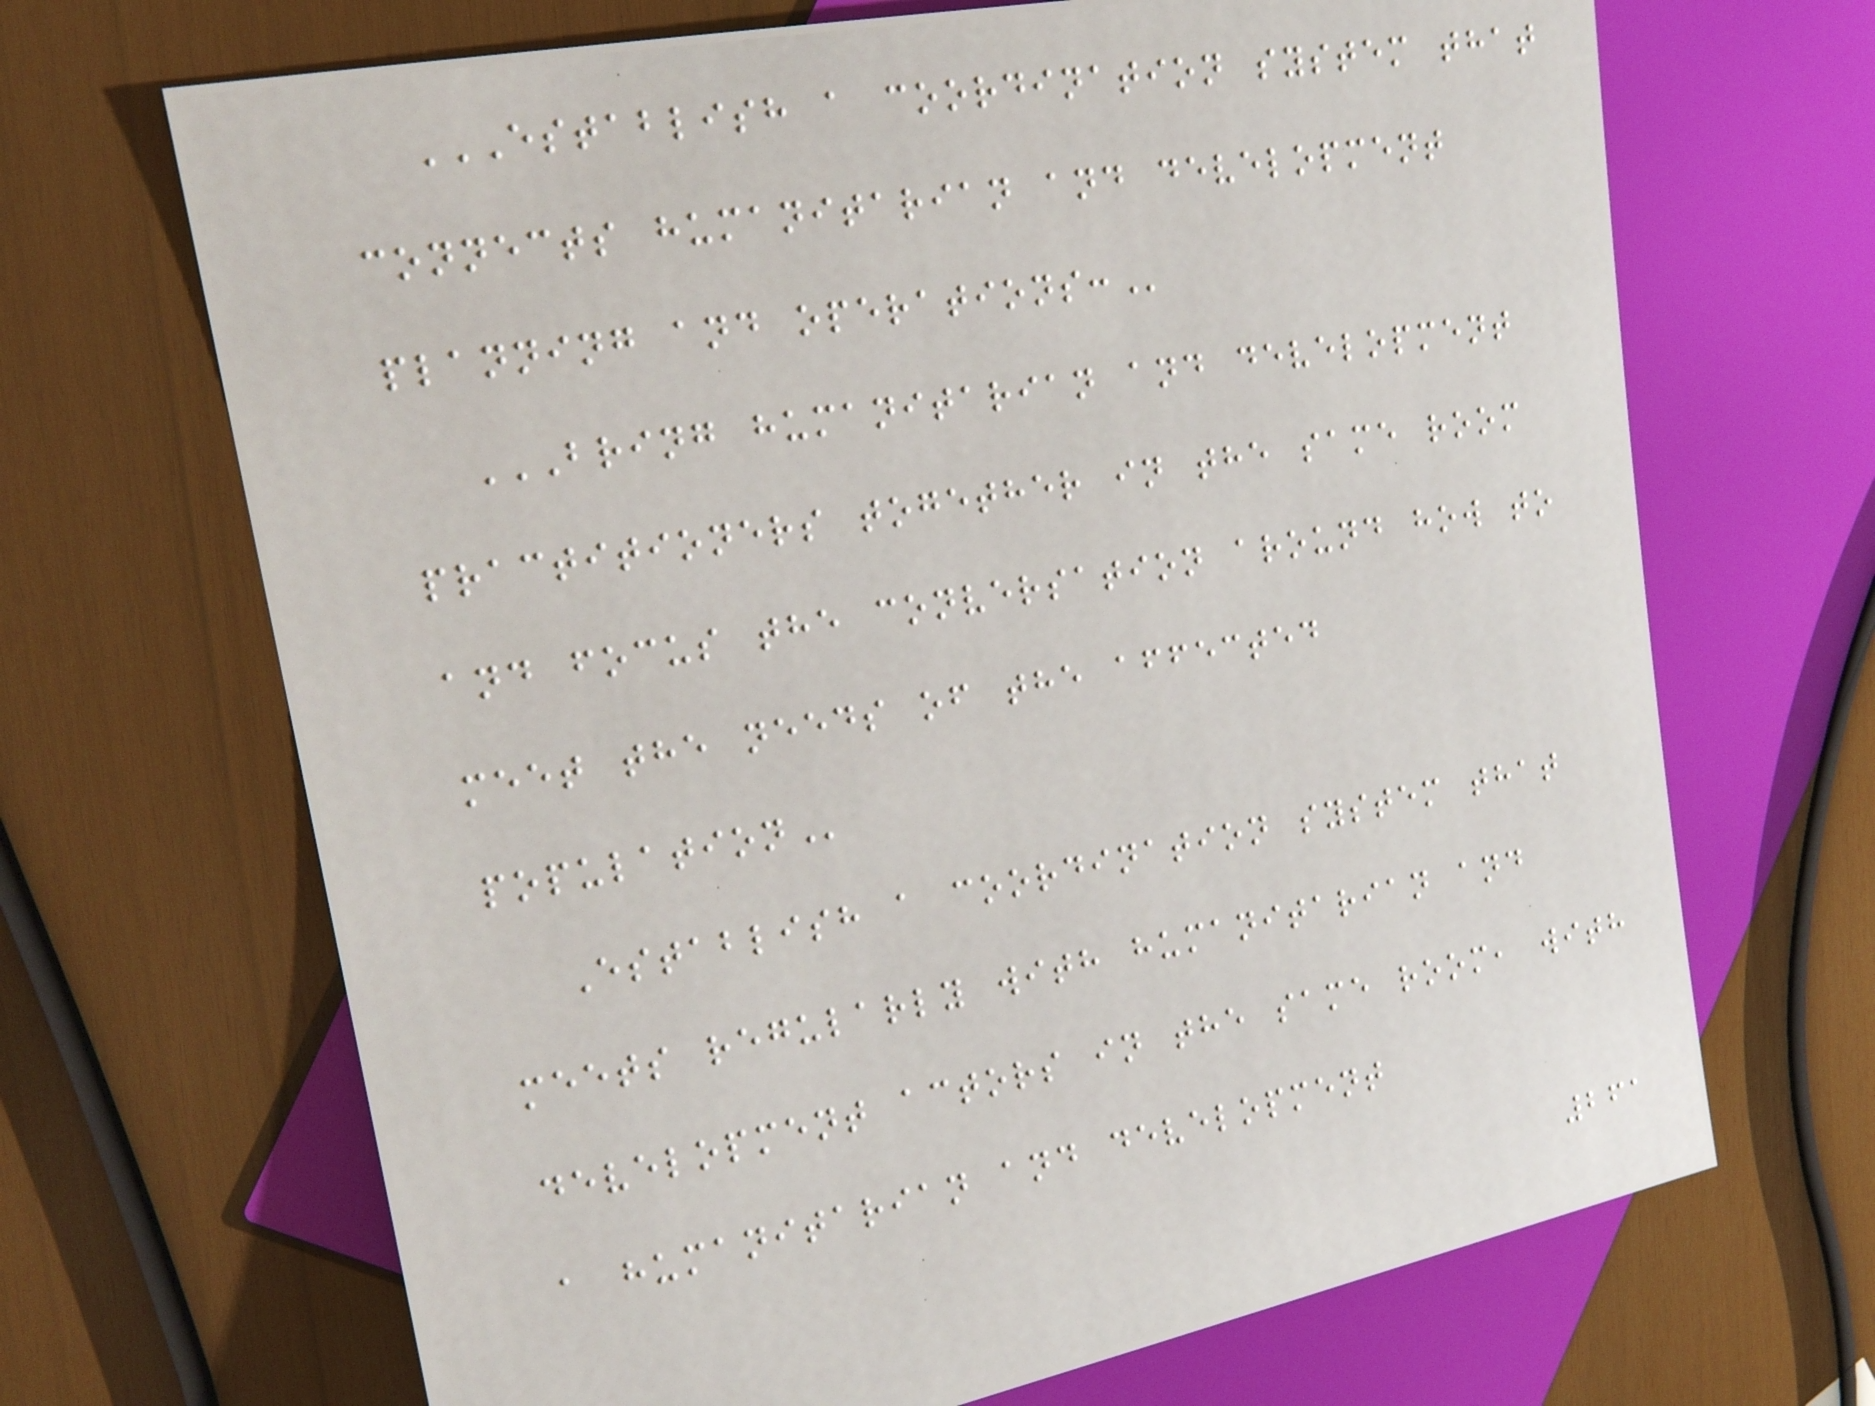ESTABLISH A COORDINATION SYSTEM THAT
CONNECTS HUMANITARIAN AND DEVELOPMENT
PLANNING AND OPERATIONS:
BRING HUMANITARIAN AND DEVELOPMENT
PRACTITIONERS TOGETHER IN THE SAME ROOM
AND FOCUS THE CONVERSATION AROUND HOW TO
MEET THE NEEDS OF THE AFFECTED
POPULATION
Establish a coordination system that
meets regularly with humanitarian and
development actors in the same room, with
a humanitarian and development
261
